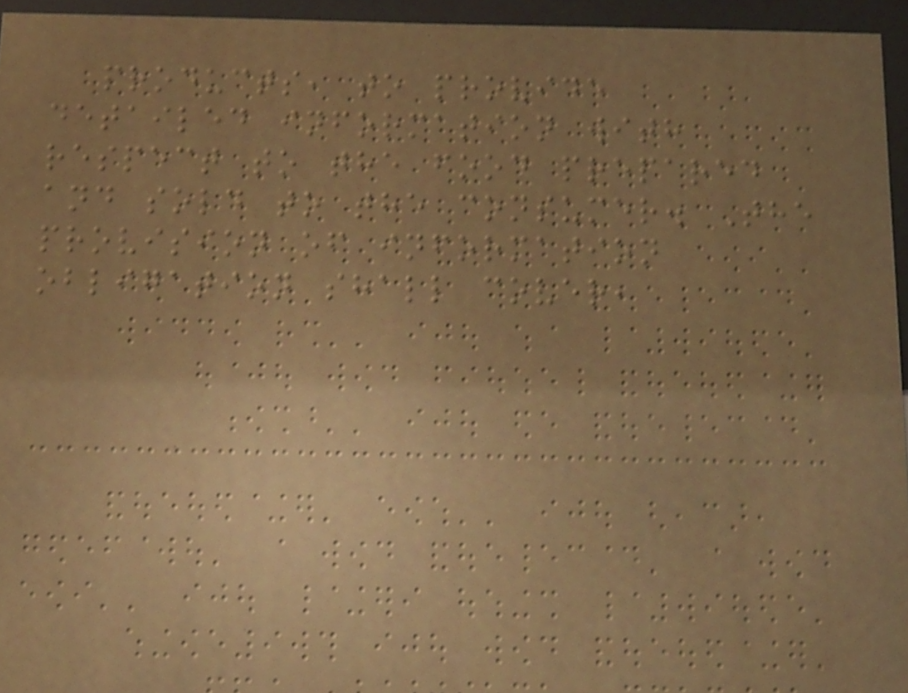products, to provide
detailed information with
respect to the food prepared
and sold to the consumer. The
provision of information
obligation shall cover,
